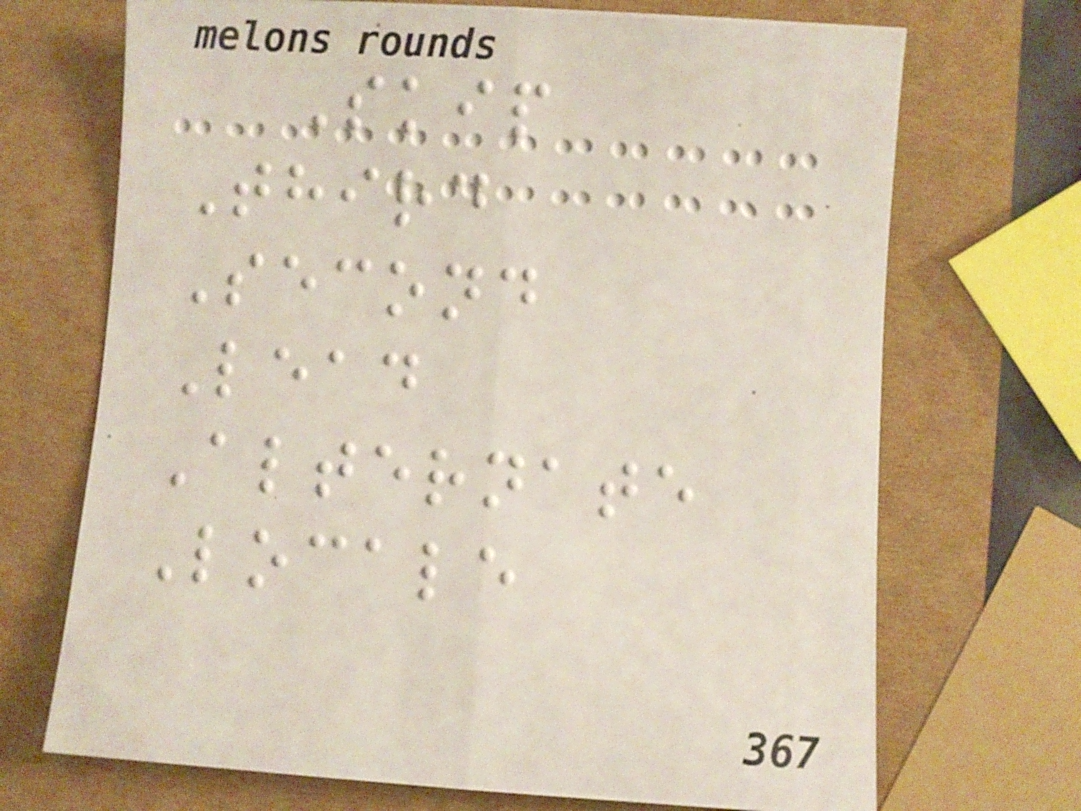Skip
Third
Second
Lead
Alternate
Locale
